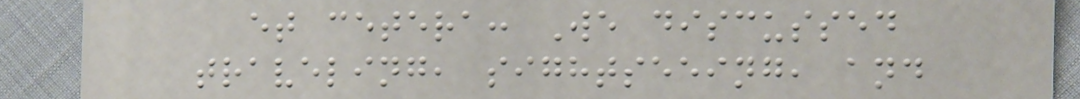et cetera: We discussed
traveling, sightseeing, and
